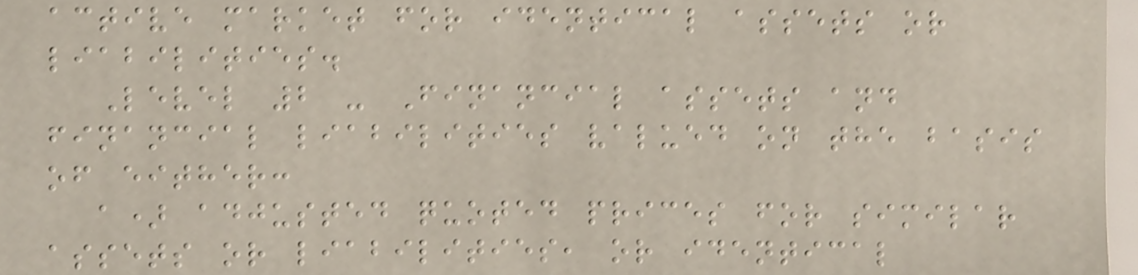active market for identical assets or
liabilities.
Level 2 - Financial assets and
financial liabilities valued on the basis
of either:
a) adjusted quoted prices for similar
assets or liabilities, or identical
